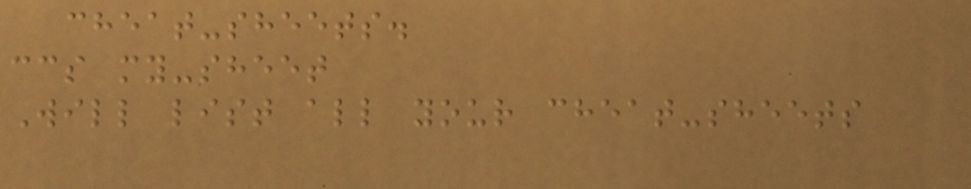cheat-sheets.
ccs my-sheet
Will list all your cheat-sheets
